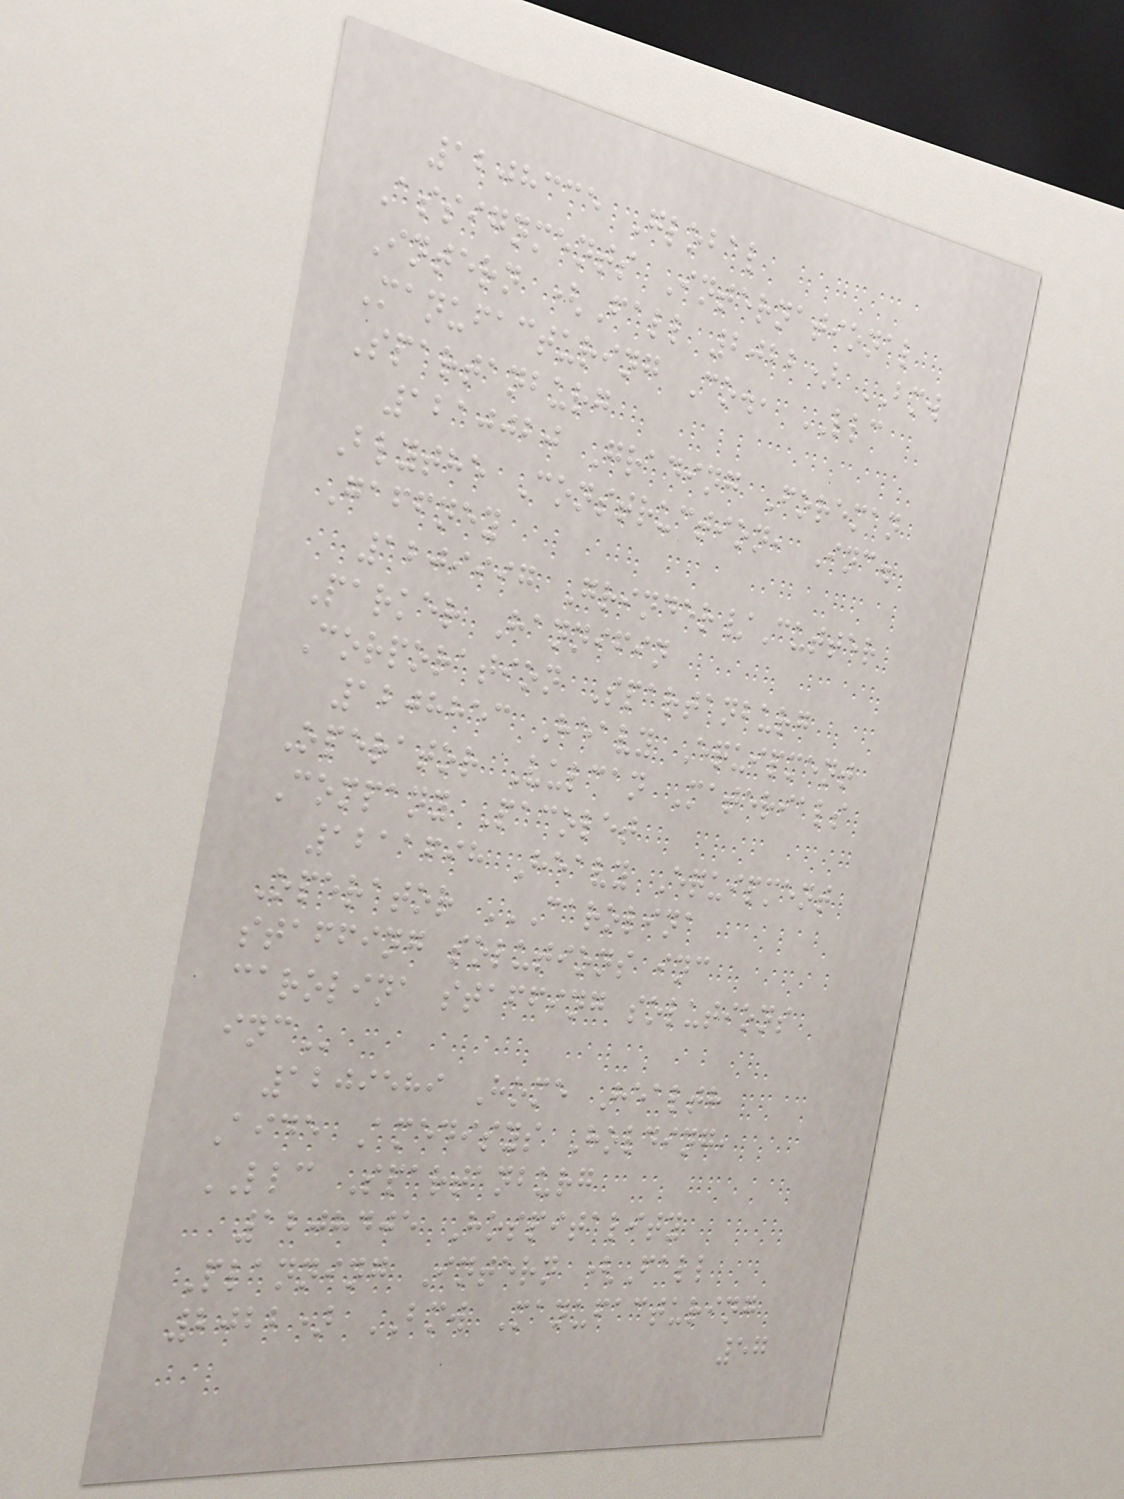1208335 Global
Assignments International
Intern (Fall 2022) BMW
Manufacturing Co., LLC
Spartanburg
1210020 Grading Foreman
Blythe Construction, Inc.
Gaffney
1209997 Grinder/Cutter
Parker Hannifin
Corporation Spartanburg
1208853 Heavy Equipment
Operator Vulcan Materials
Company Pacolet
1211698 Heavy Equipment
Operator CAROLINA
STAFFING SOLUTIONS INC
CAROLINA STAFFING SOLUTIONS
INC
1209589 Home Health
Aide Amedisys Holding,
LLC Spartanburg
1208405 Hospitality
Planning Intern (Fall
2022) BMW Manufacturing
57
